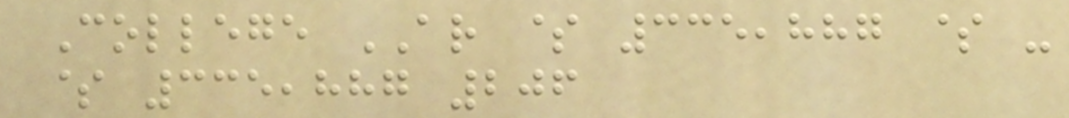College AR $ 335,887 $ -
$ 335,887 206
